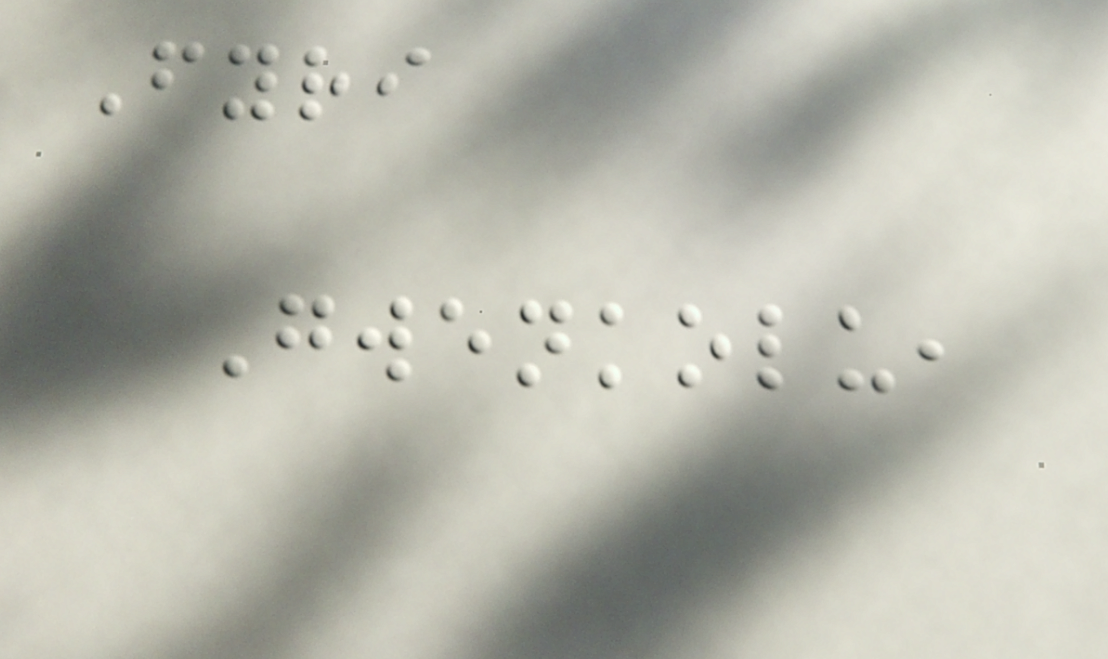Fyri
Gwenkolu,
